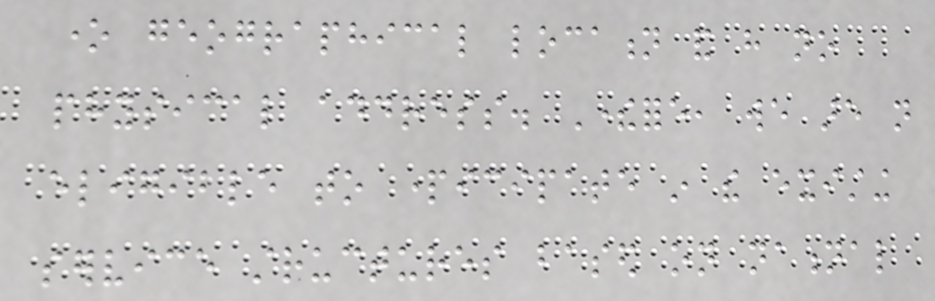one geographical location and have no
physical address. Therefore, we are not
eligible to participate in the existing
service structures based on national
